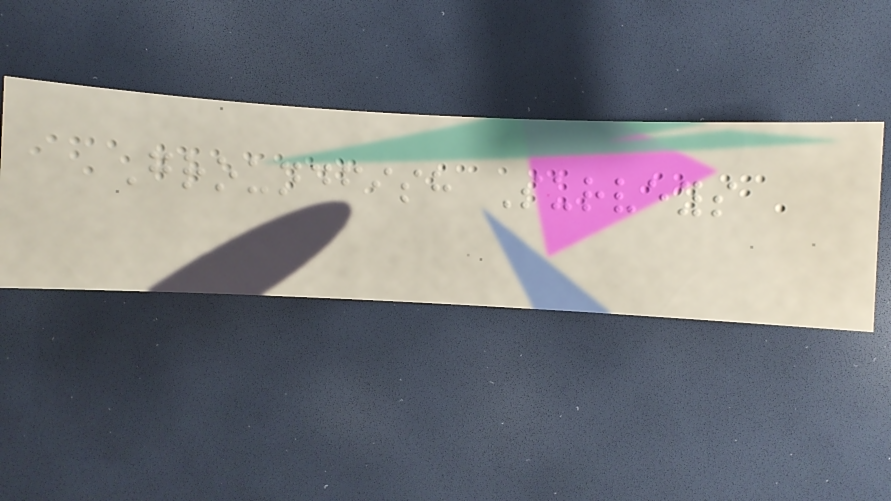Groundfish Surveys
